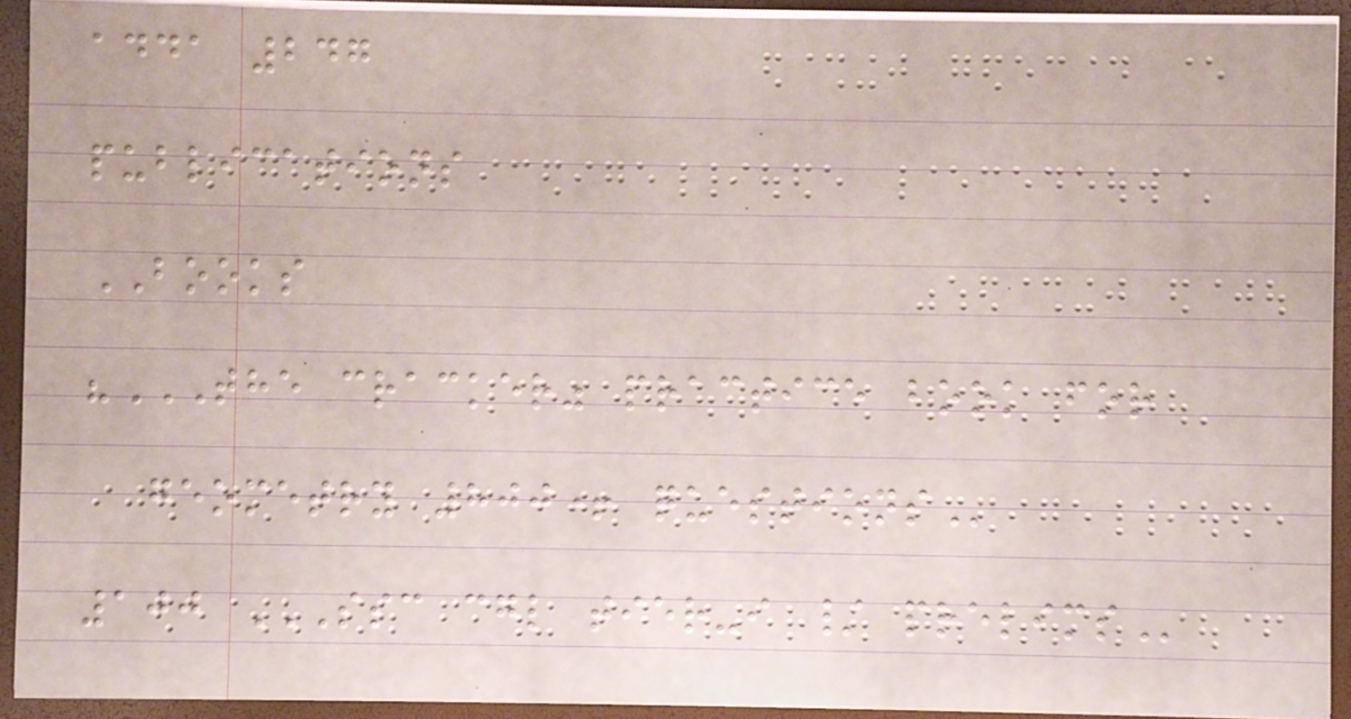adda 247
publications
BOOKS
"THE CRACKER" PRACTICE BOOK FOR
GEOMETRY 800+ QUESTIONS
100 SSC CGL TIER-I / PRELIMS
